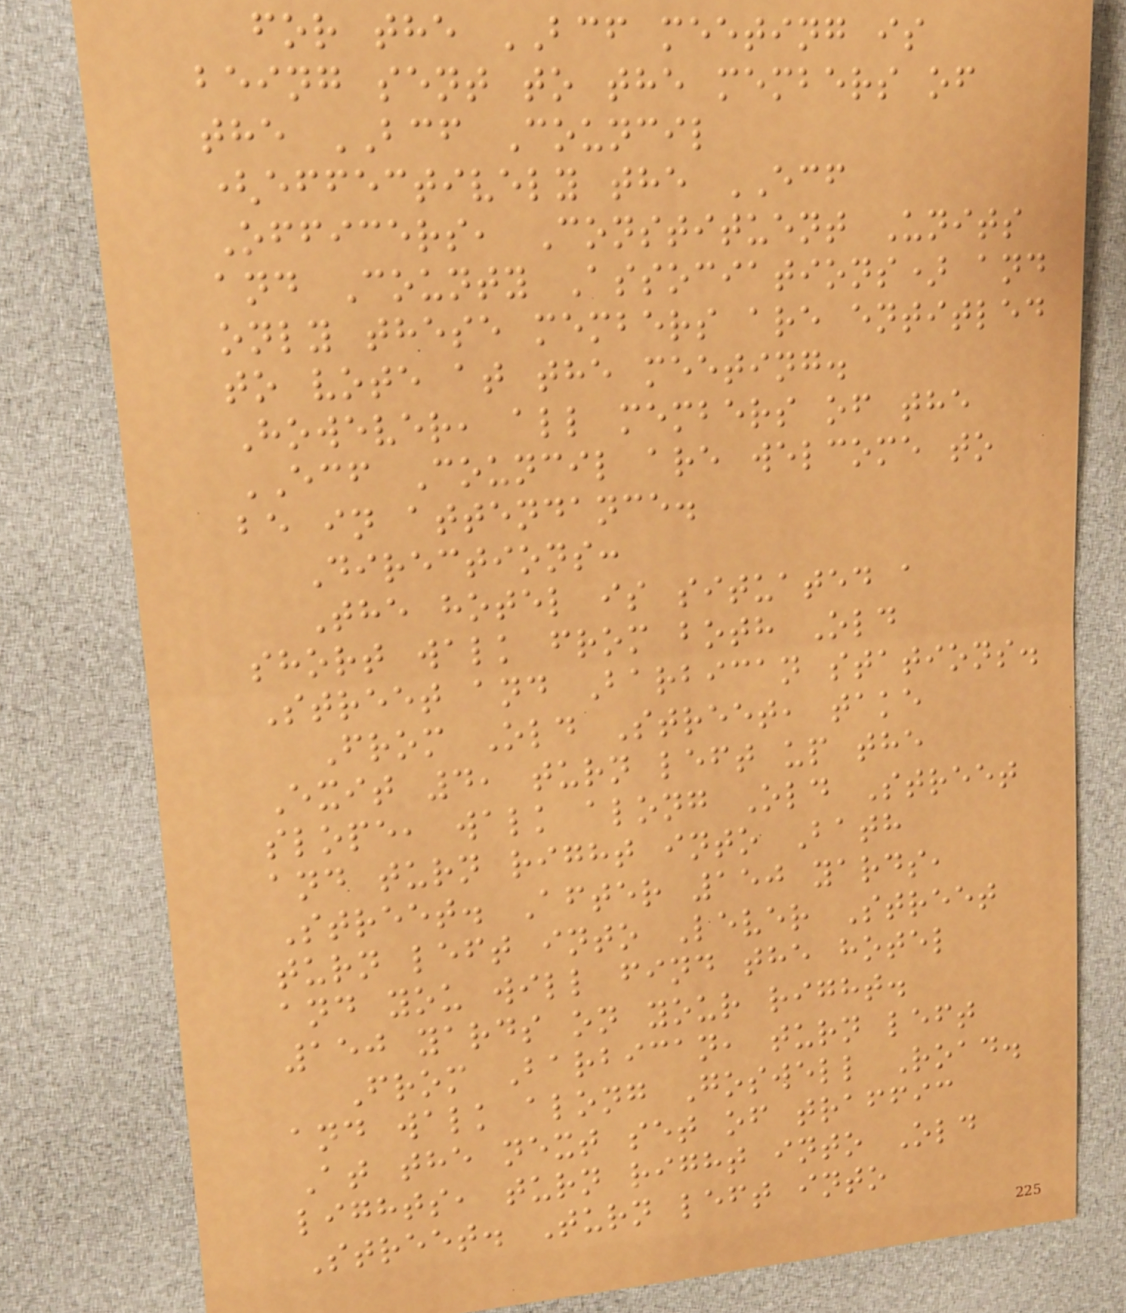for the BCF meeting is
being sent to the members of
the BCF Council
(effectively the ECF
Officers, Constituent Units
and County Associations) and
only these members are entitled
to vote at the meeting.
However, all members of the
ECF Council are welcome to
be in attendance.
Directions:
The hotel is situated a
short walk from both Old
Street and Barbican stations.
From Old Street, take
Exit 4, turn left up the
slope, walk along Old Street
and turn right into Bath
Street. After 150 yards,
turn left into Lever Street
and you will find the hotel
150 yards on your right.
From Barbican, turn left
and walk along Goswell Road.
At the next set of traffic
lights, turn right into Old
Street. Turn left into
